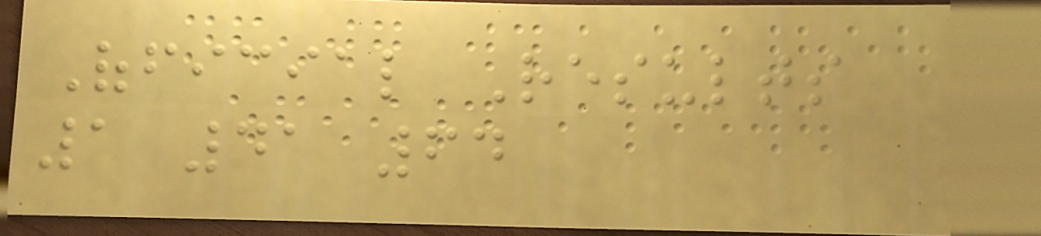Official Results
1 41 64
